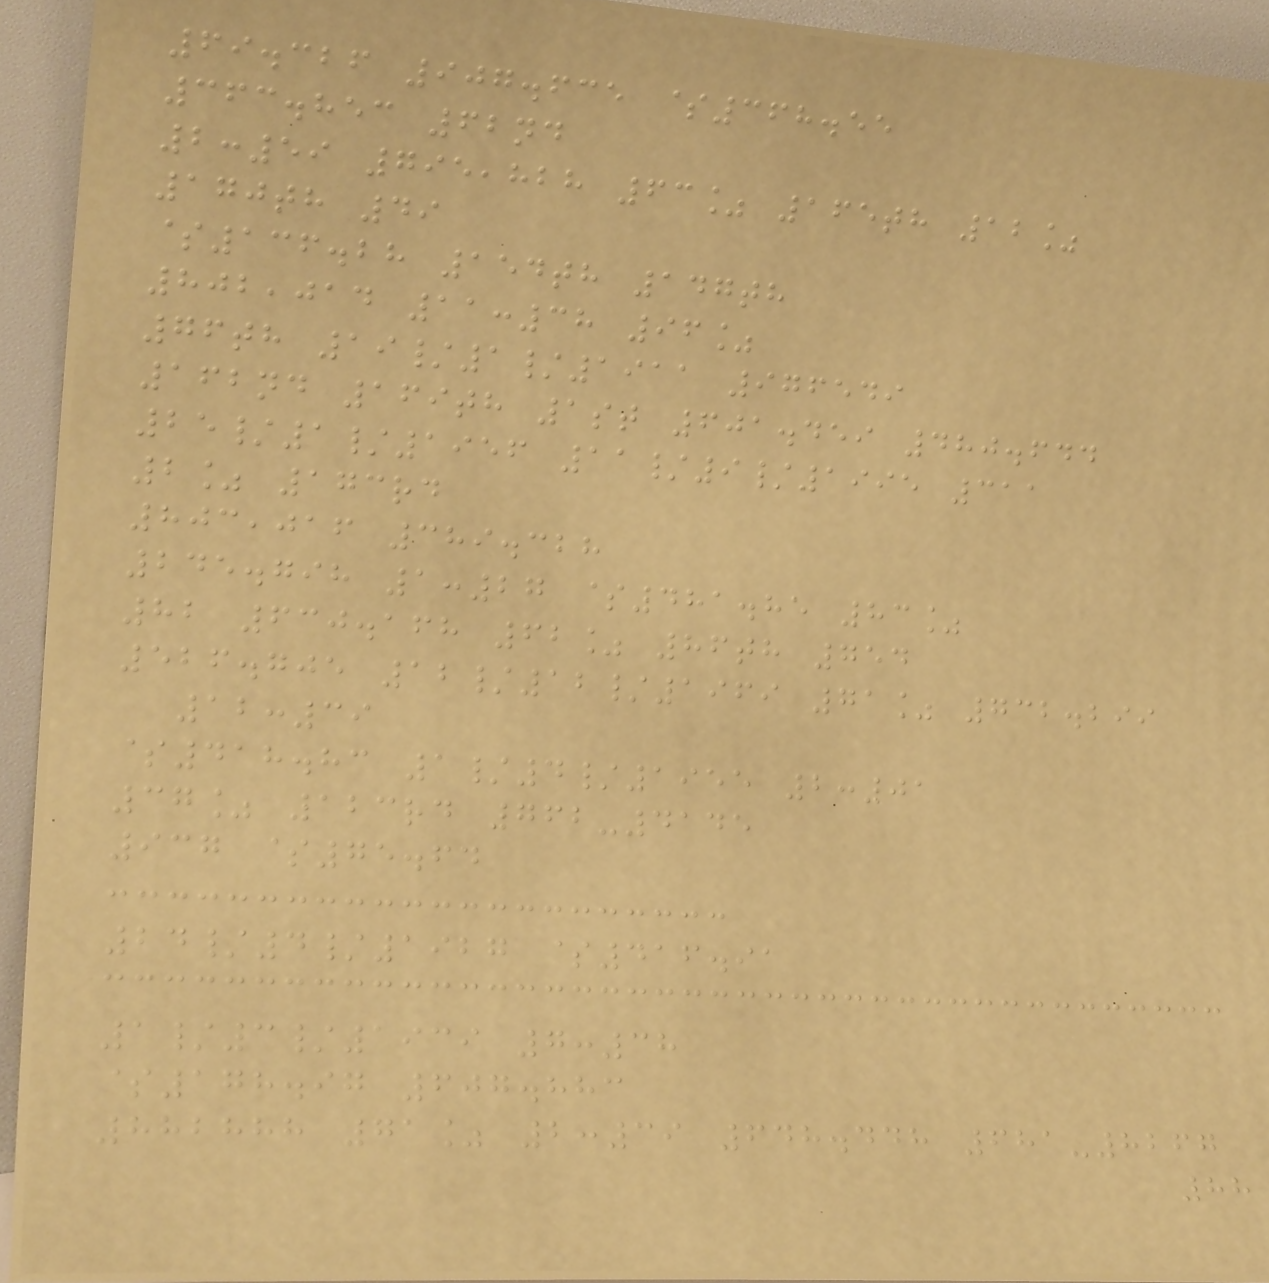69.326 907.635 $368.55
363.853 62nd
2:59 795,828 63% 165th 12%
170th 49
$136.28 154th 147th
802,014 11:38 96%
76th 19/1/1911 976549
162nd 169th 1st 601.459 480.644
25/1/1956 11/9/1995 311
2% 173rd
803,016 389.328
245.798 1:27 $481.85 83%
82 630.168 62% 86th 754
526.705 12/12/1969 71% 732.299
12:39
$418.83 1/4/1955 2:01
37% 123rd 762-4145
937 $75.64
24/4/1927 $416.91
1/3/1939 7:38
$178.97 607.883
882888 71% 2:39 648.448 681-8267
88
